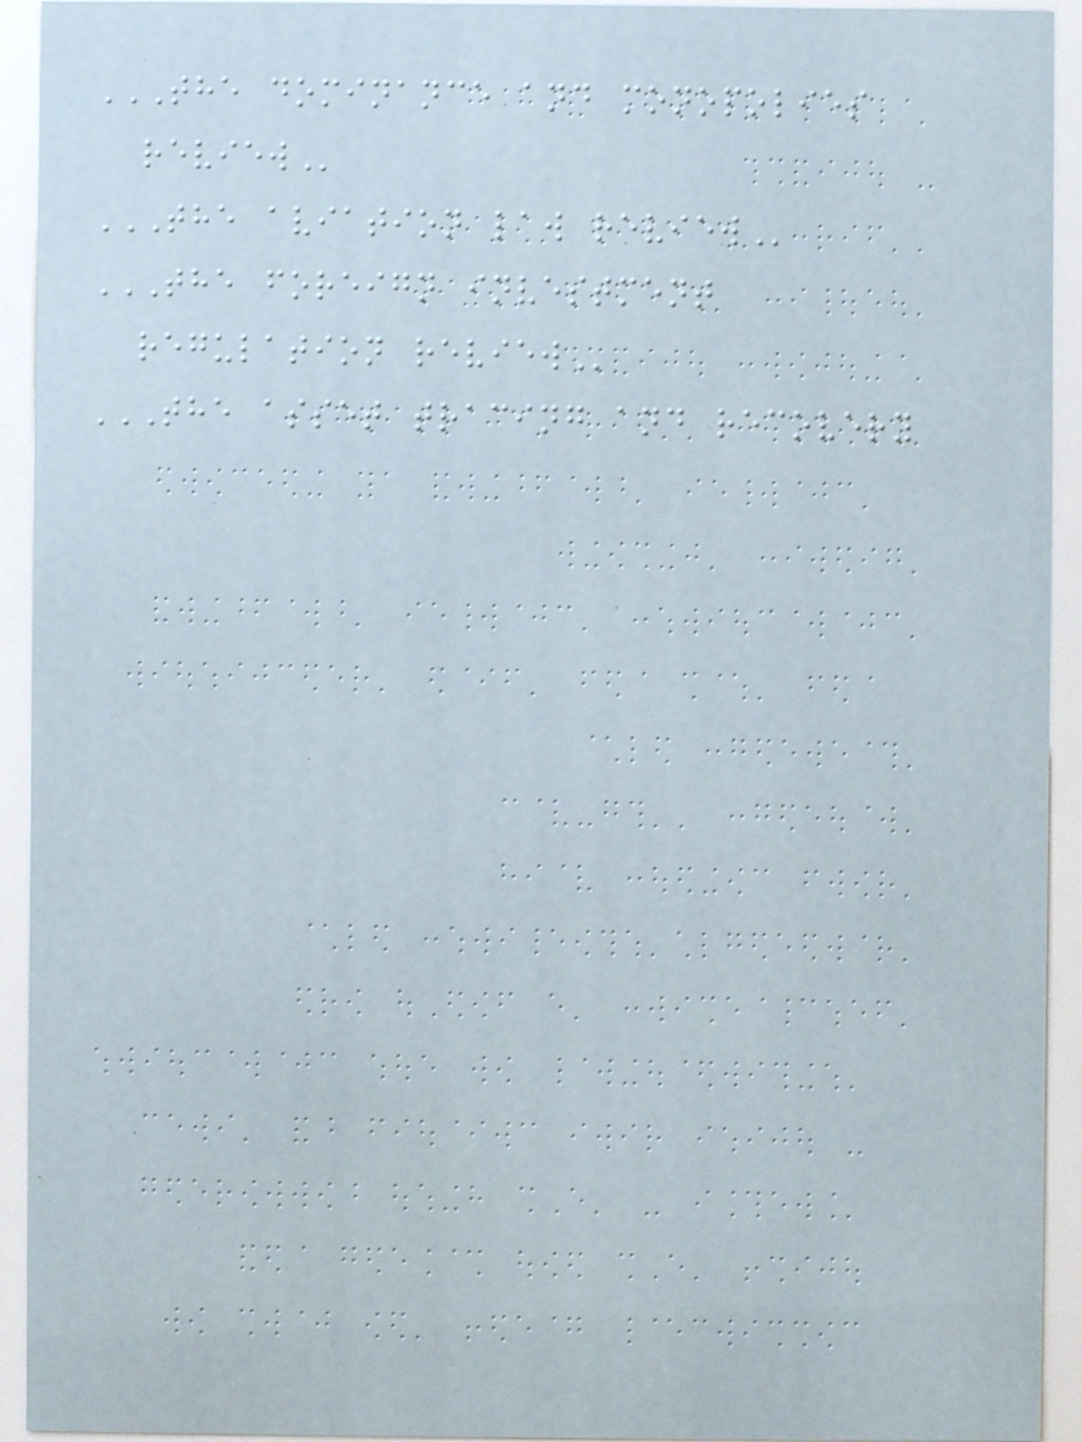THE DOMINANCE AND MONOPOLIES
REVIEW
THE AVIATION LAW REVIEW
THE FOREIGN INVESTMENT
REGULATION REVIEW
THE ASSET TRACING AND RECOVERY
